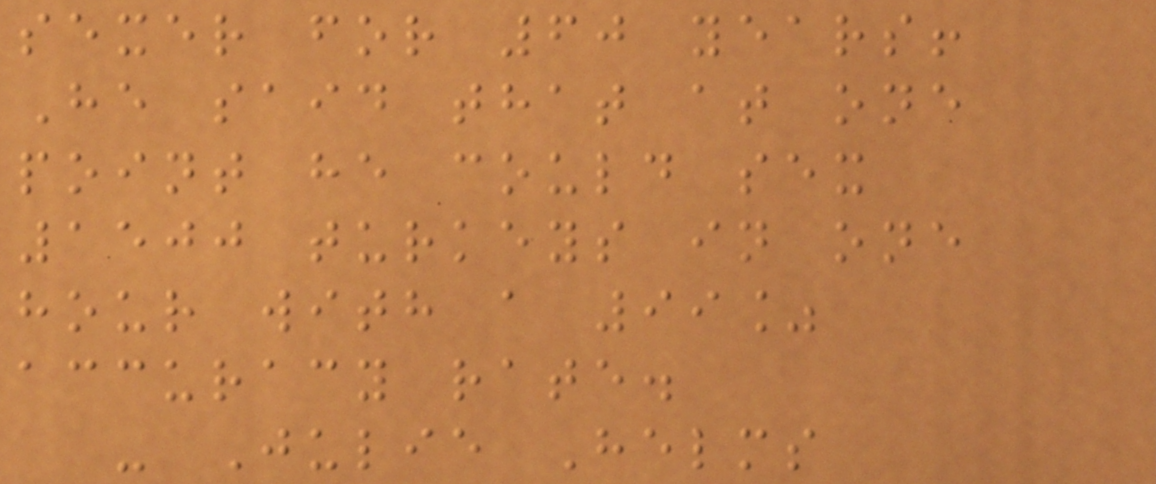sexer for 60 years!
He said that at one
point he could sex
1500 turkeys in one
hour with a 99%
accuracy rate.
- Julie Helms
